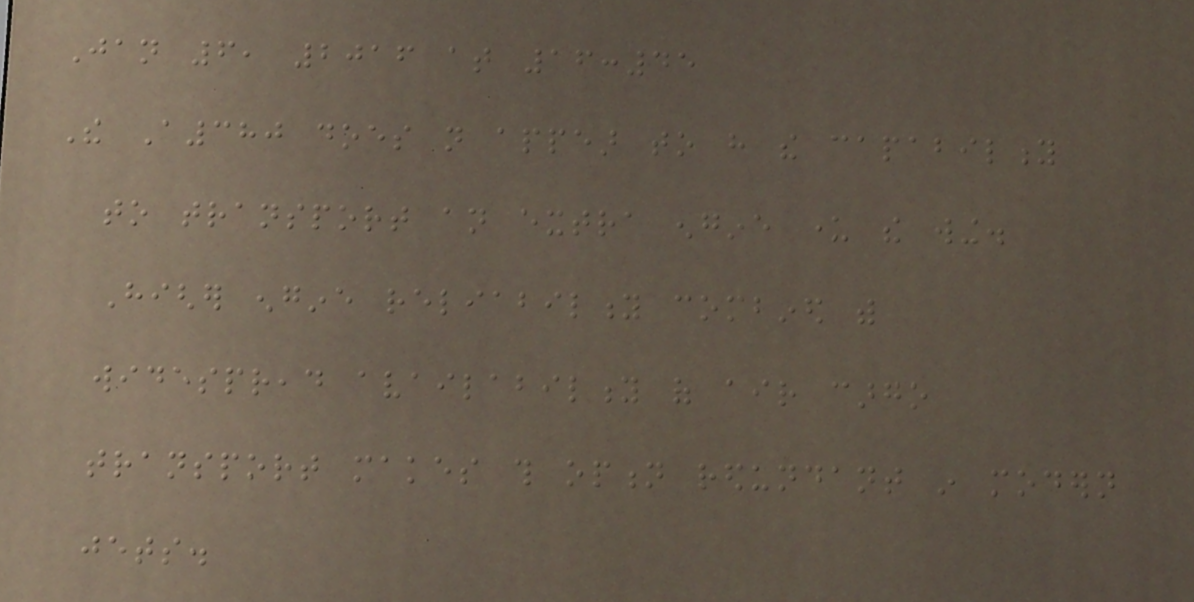Jan 6, 2016 at 16:45
The A380 does not appear to have the capability
to transport an extra engine under the wing.
Higher engine reliability combined with
widespread availability of air cargo
transport makes this option redundant in modern
jets.
